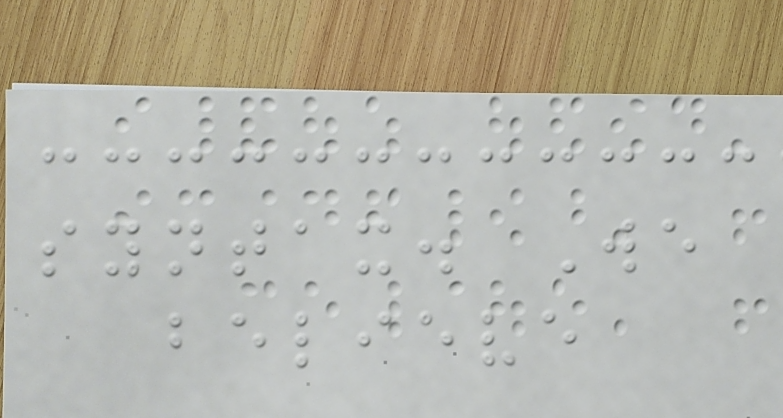syntax. We
believe
